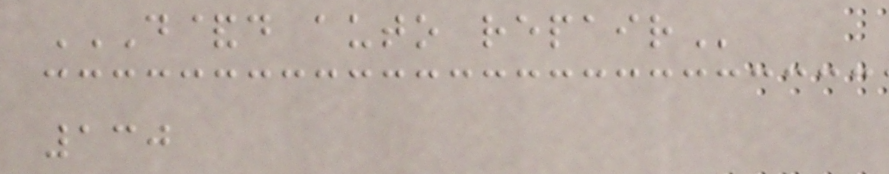D&D AUTO REPAIR
130
